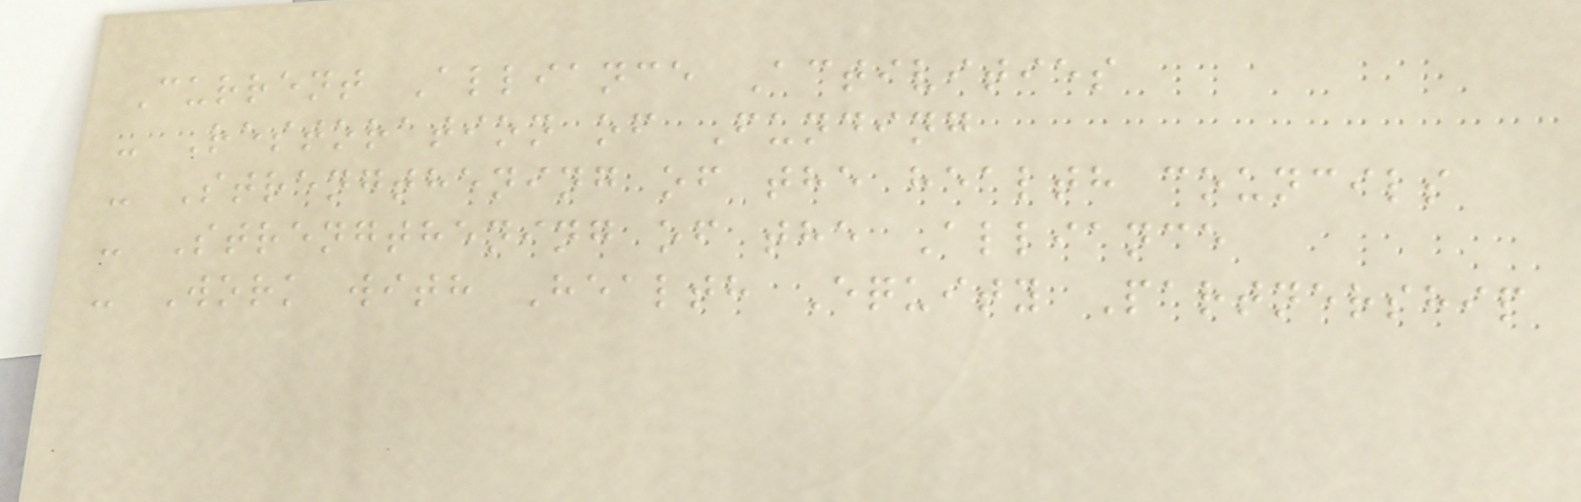Current Alliance Activities
- Restoration of Funding
- Strengthening of the health councils
- Strengthening of the Alliance
- Work with Health Equity Partnership
